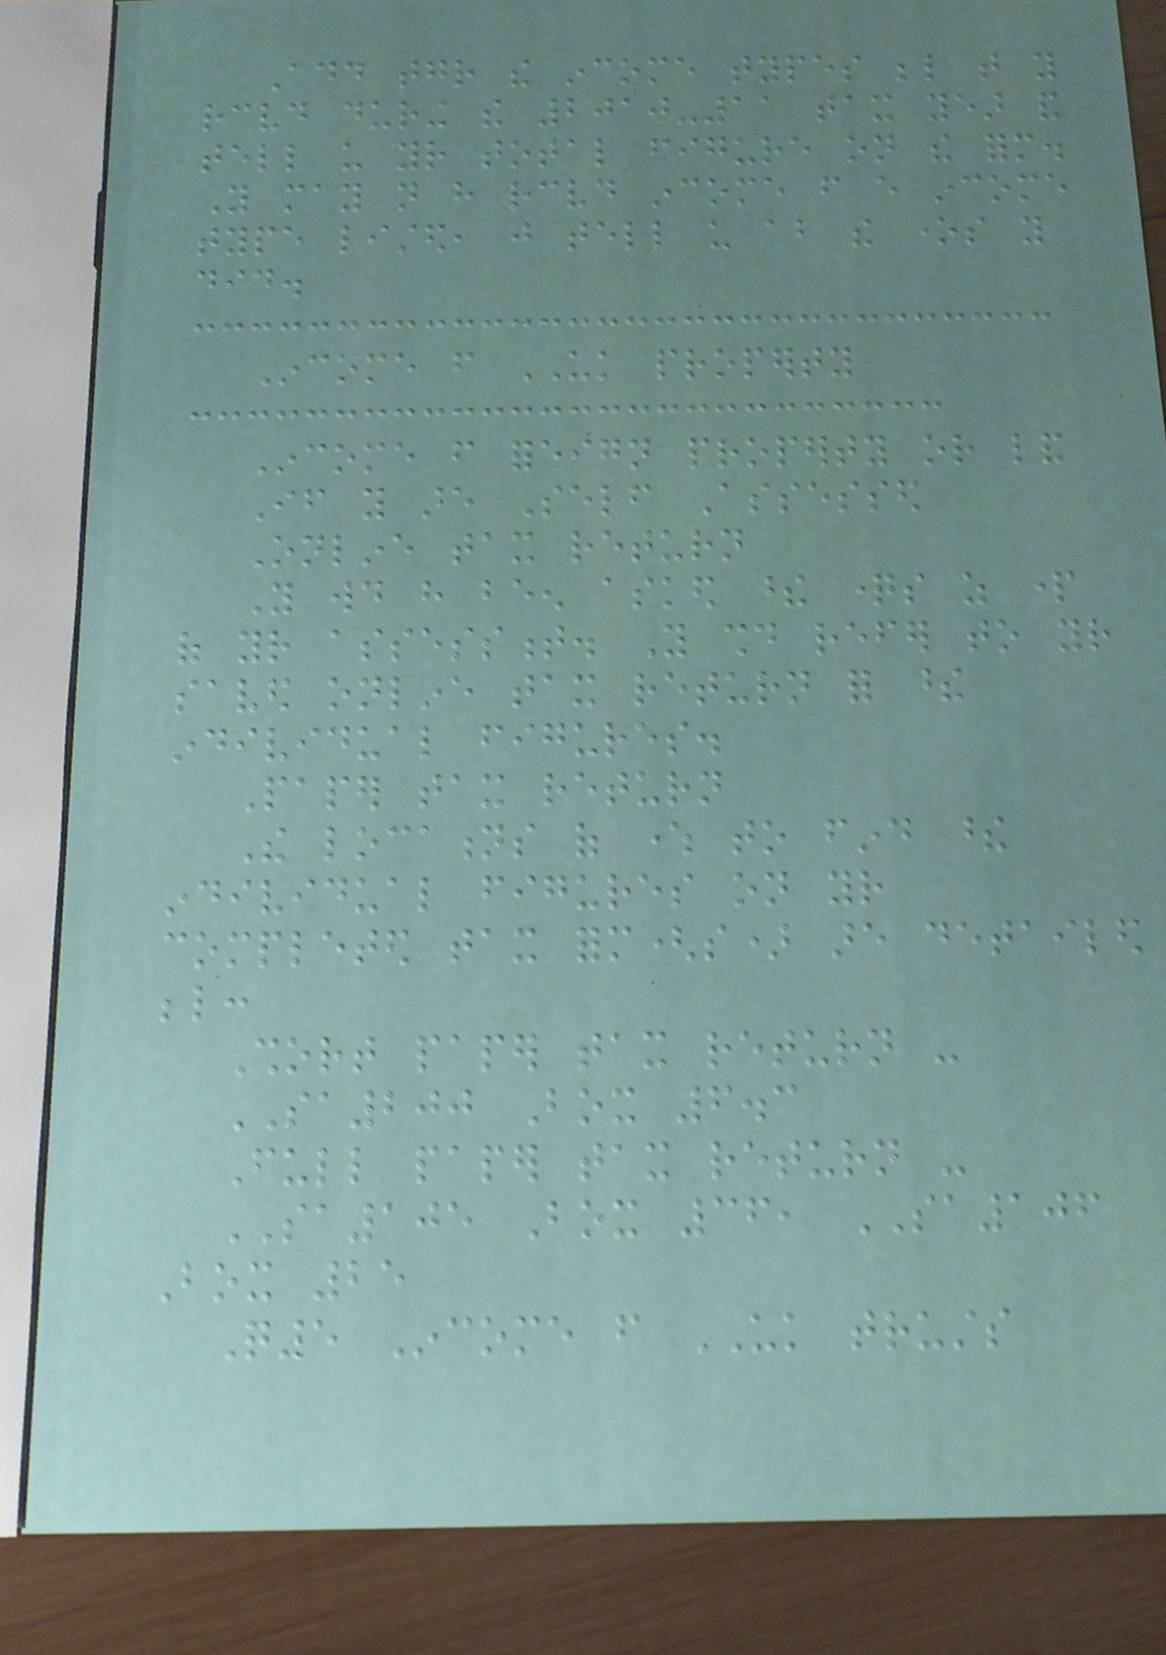Add together the income types below that you
received during the 2010-11 tax year and
tell us your total figure on the form.
You may not have received income from every income
type listed, just tell us about the ones you
did.
Income from UK property
Income from foreign property or land
If you are Self Assessed
Online tax return
You would have been asked these questions as part
of your assessment. You should refer to your
saved online tax return for these
individual figures.
Paper tax return
The locations of where to find these
individual figures on your
completed tax form(s) are detailed
below:
Short paper tax return -
SA200 Box 6.3
Full paper tax return -
SA105 Box 36, SA106
Box 25
Q5 Income from UK trusts
